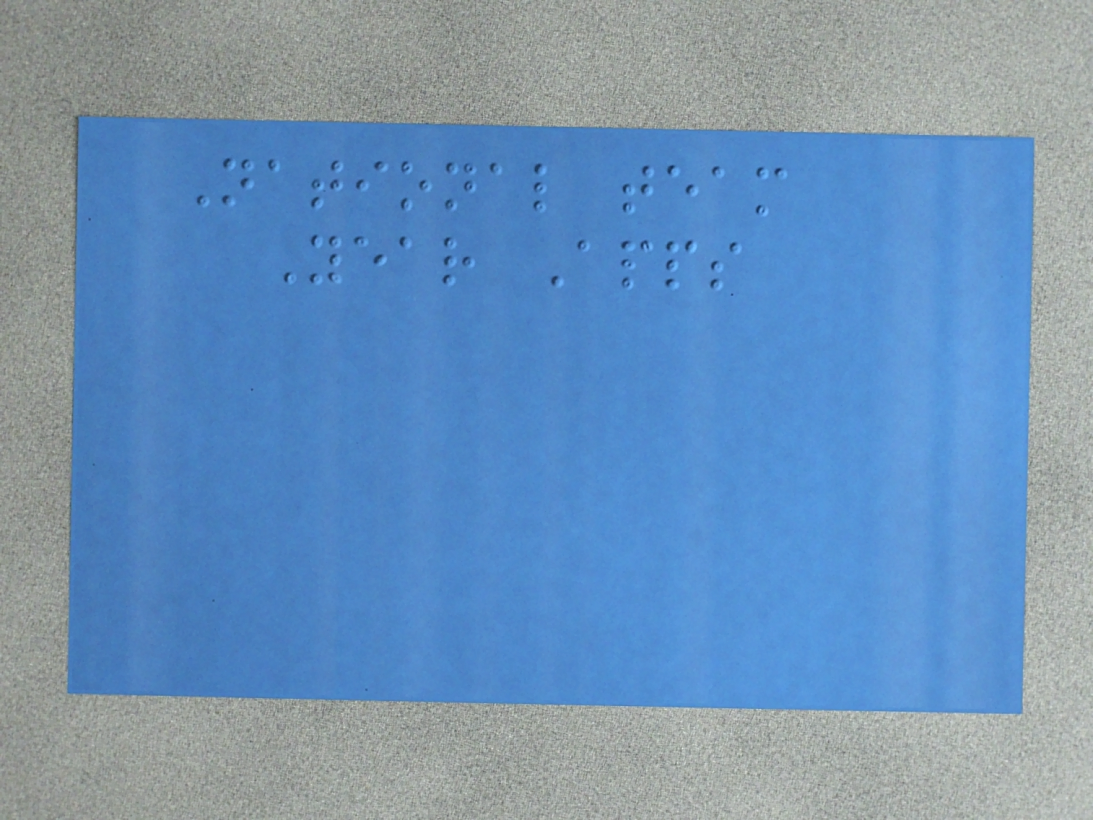National team
Year Apps
